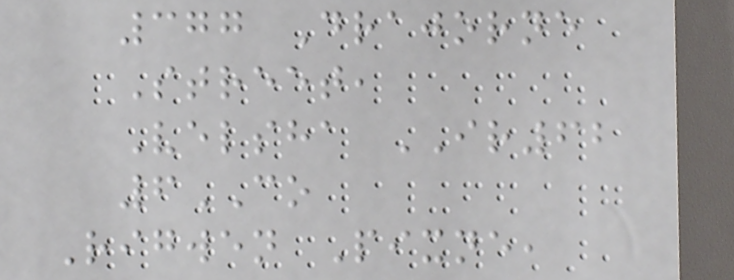377 Drajorne
Street,
Velsha IR62
6CO
Rigwen Pixne,
